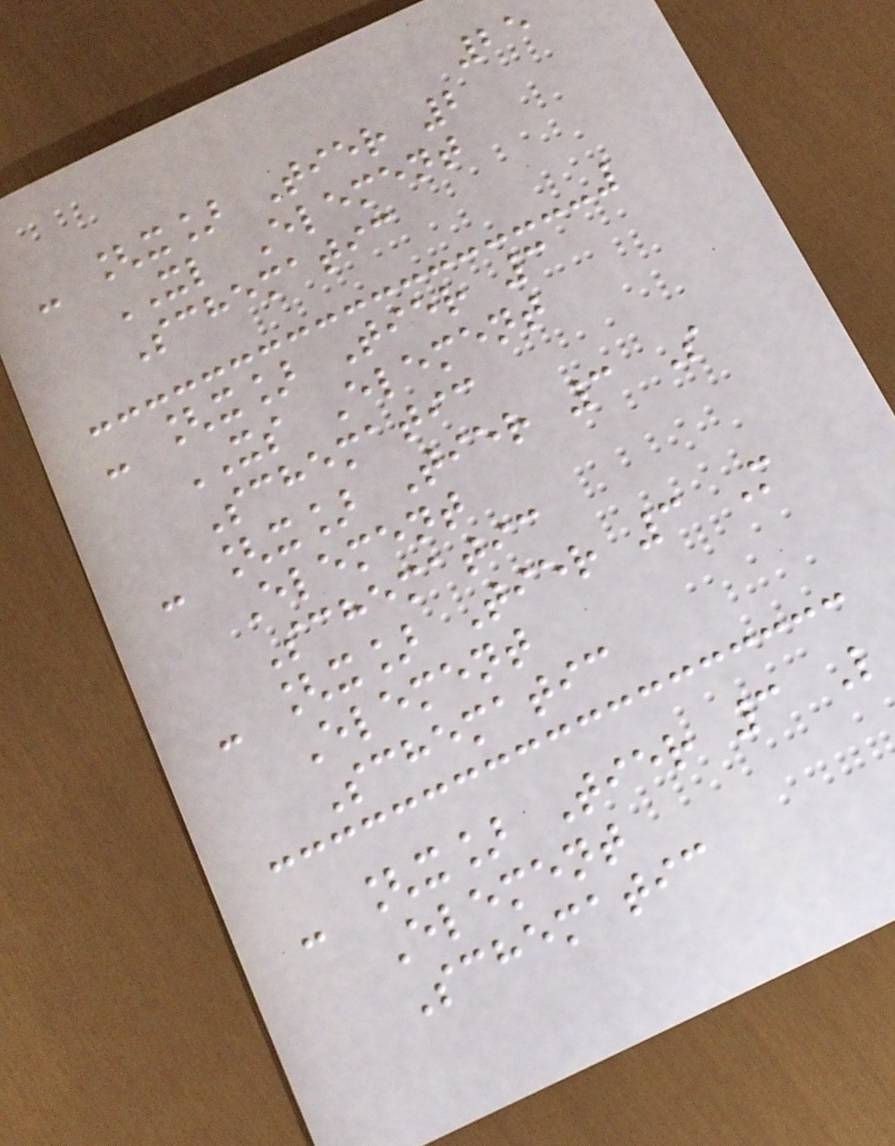25
- [x] Tier 2
XL Element
Schematic
- [x] Tier 3
XS Element
Schematic
- [x] Tier 3 S
Element
Schematic
- [x] Tier 3 M
Element
Schematic
- [x] Tier 3 L
Element
Schematic
